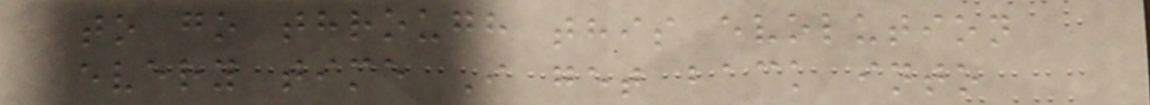to go through this evolution
every time I get back into
